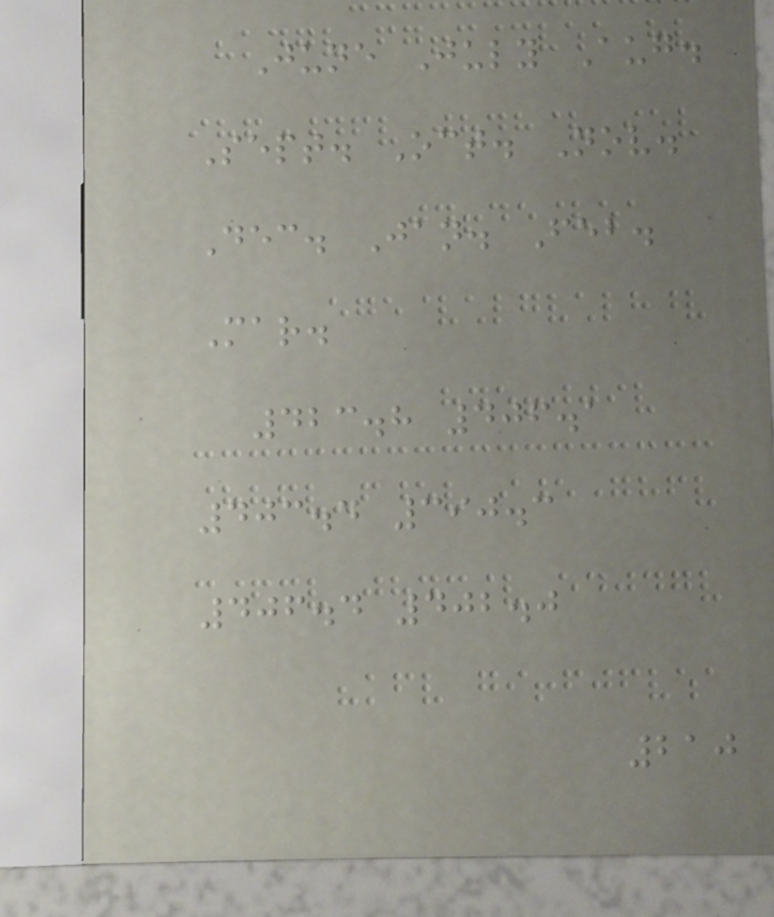June July Aug.
Sept. Oct. Nov.
Dec. Jan. Feb.
Mar.
423.8 406.1
403.4 390.3
406.4 402.0
210
